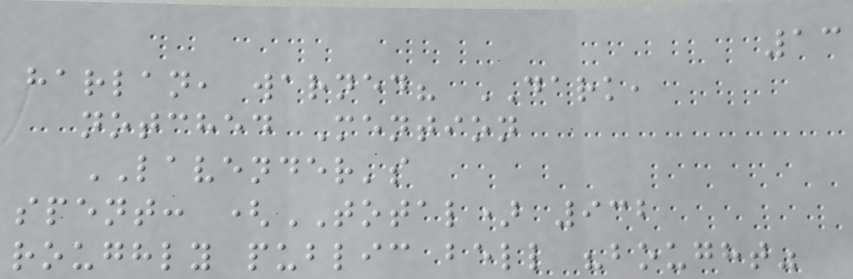13
harlan, warned? DARK,
notched Mention
LAVENDER's
spent: (TOTAL) 932
roughly public bell "bought"
